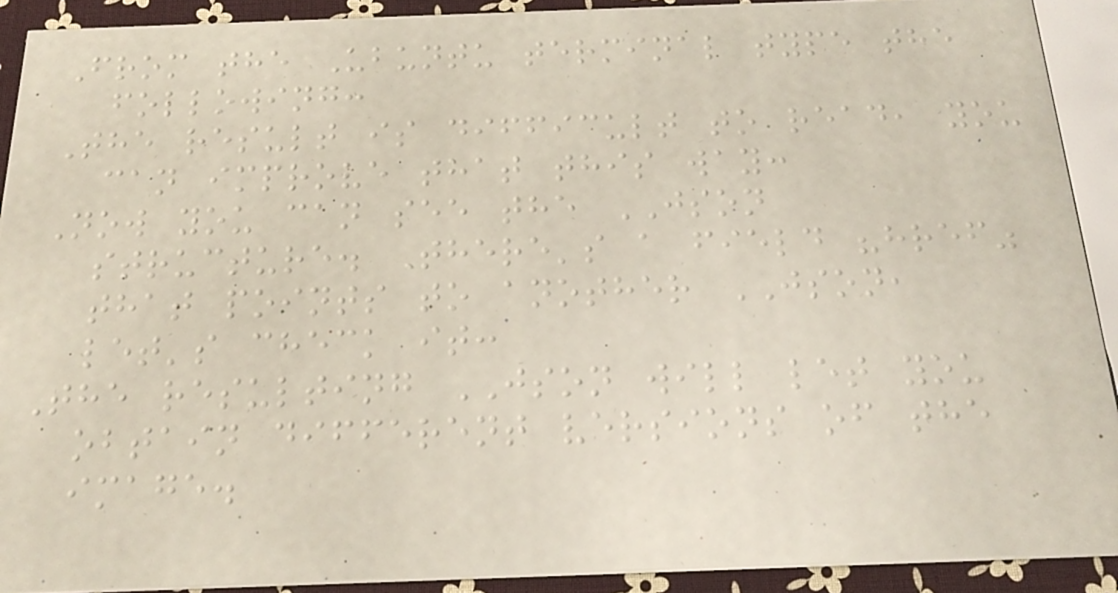From the Ubuntu terminal type the
following:
The result is difficult to read, you
can improve that this way:
Now you can see the JSON
structure. There's a field "href"
that points to another JSON,
let's check it:
The resulting JSON will let you
obtain different versions of the
image.
